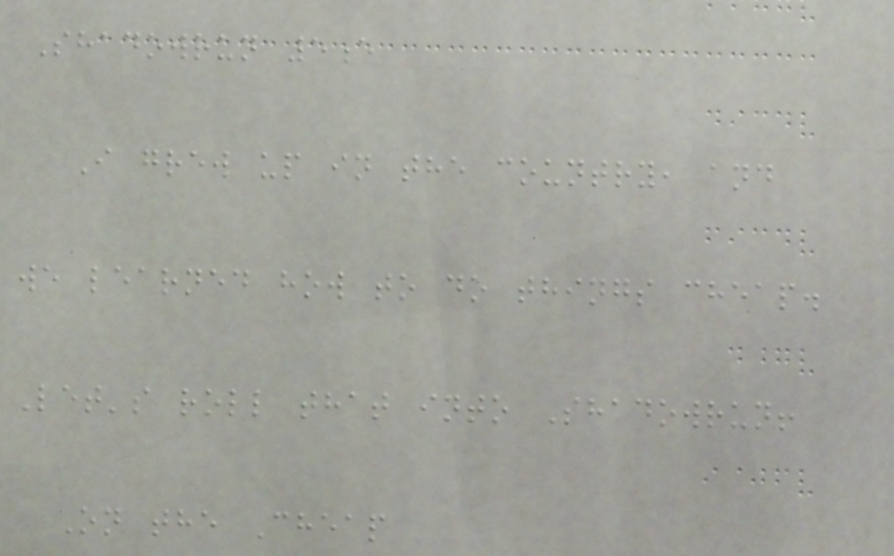Shadowrun 5e
I grew up in the country, and
we learned how to do things cheap.
Let's roll that into Shadowrun!
On the Cheap
